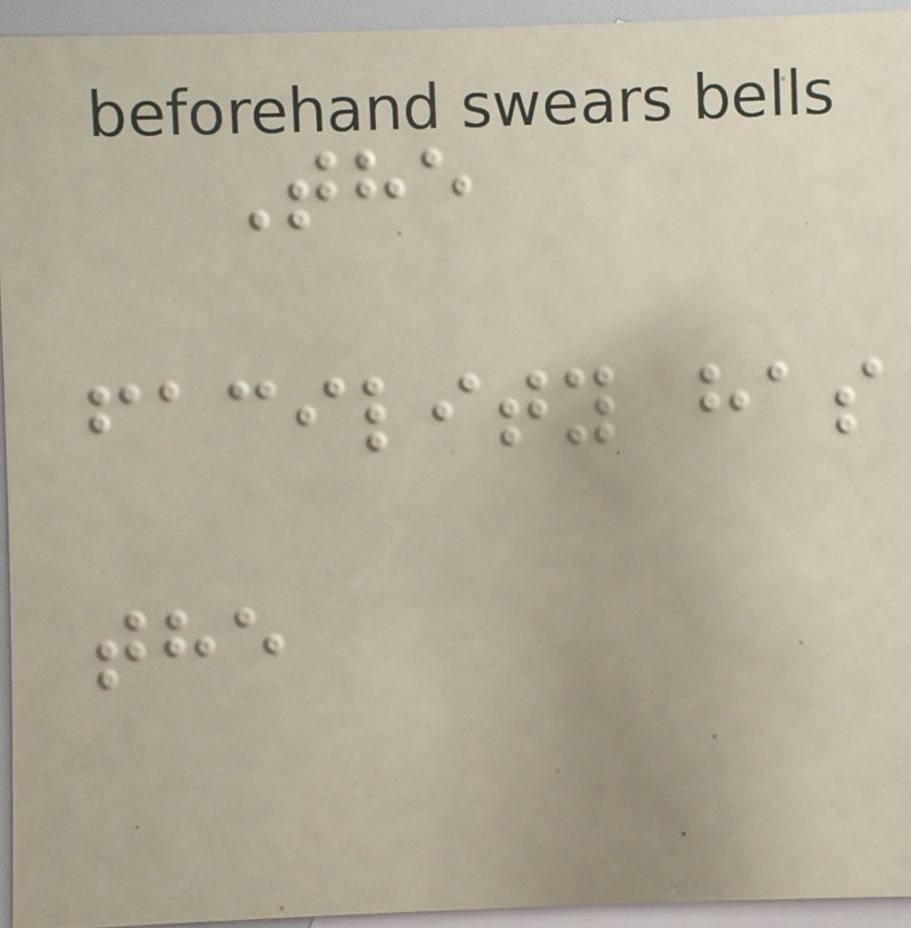The
facility has
the
